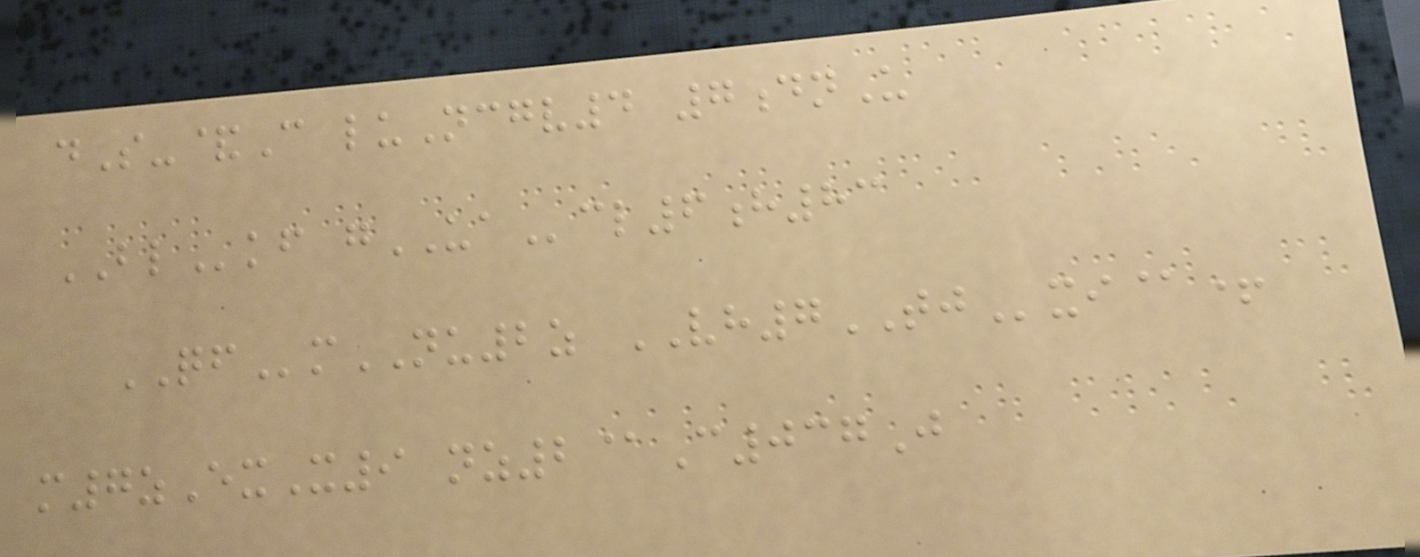dS-&C luNcgv4 7dnU
BLkf gUAcl6h83
QFmNU2z VH7TJxi@+
m7zExX9 nz2@C037J
